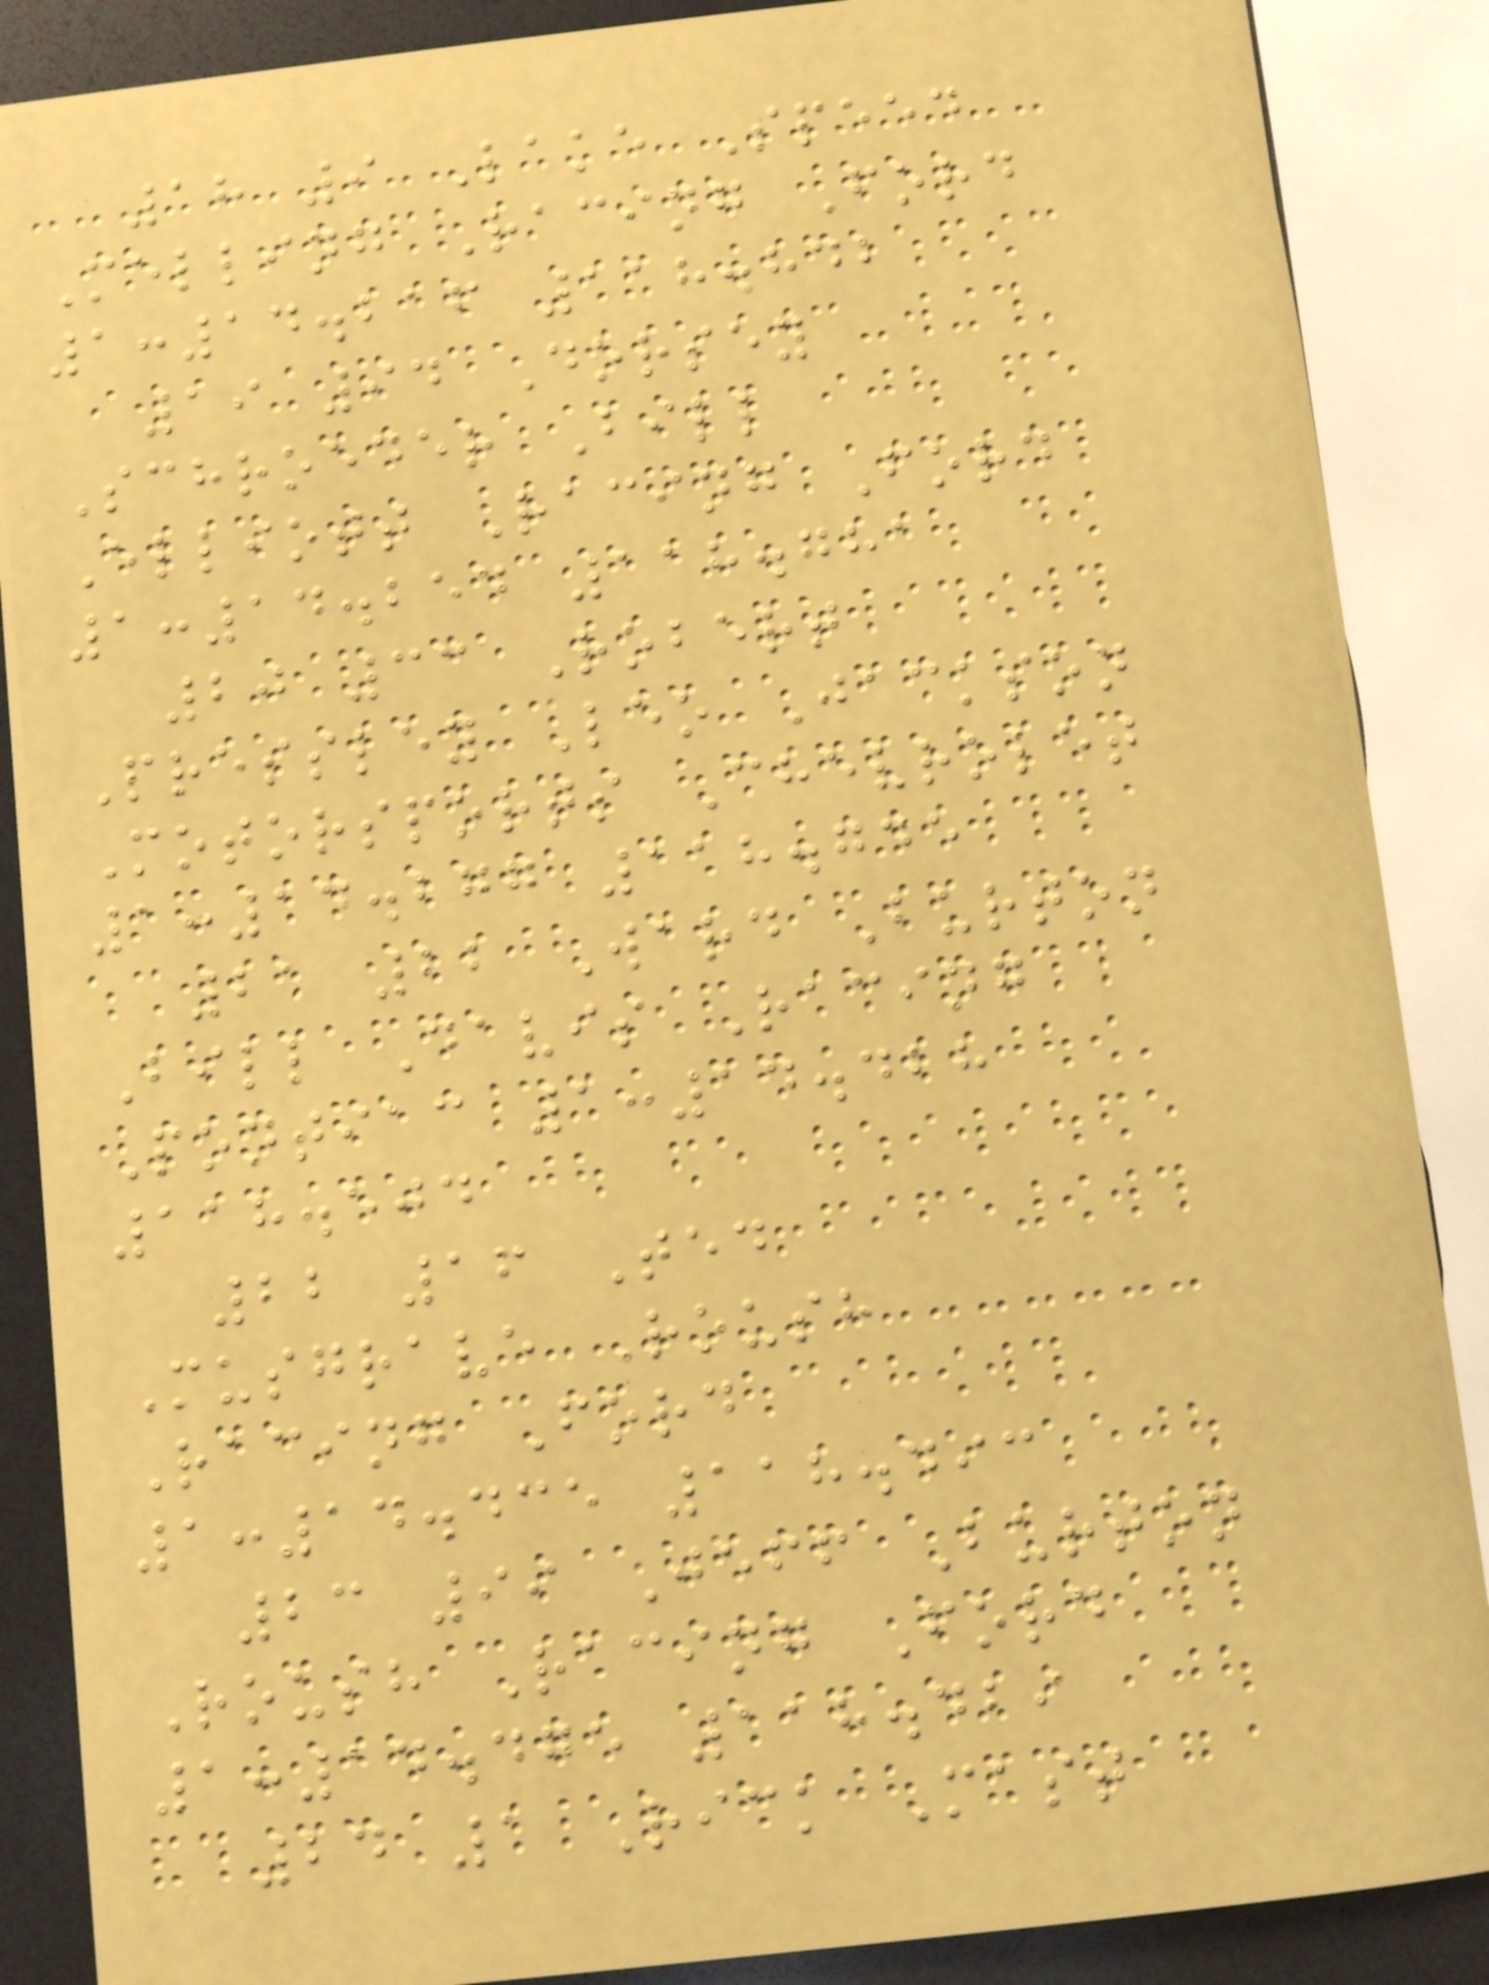18 9 Lake Speed
Melling Racing Ford
1:14.216 118.842
19 94 Dorsey
Schroeder Bill
Elliott Racing Ford
1:14.254 118.781
20 33 Robert
Pressley Leo Jackson
Motorsports Chevrolet
1:14.277 118.745
21 22 Ward Burton
Bill Davis Racing
Pontiac 1:14.428
118.504
22 16 Ted
Musgrave Roush
Racing Ford
1:14.435 118.493
23 99 Jeff Burton
Roush Racing Ford
1:14.475 118.429
24 1 Rick Mast
